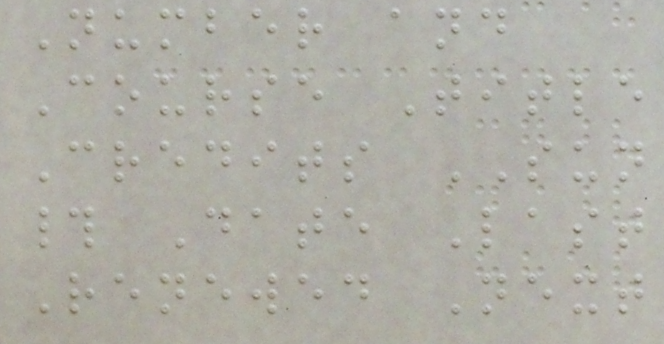Number and
Course Title
Credits SUN
# Date Last
Renewed Next
